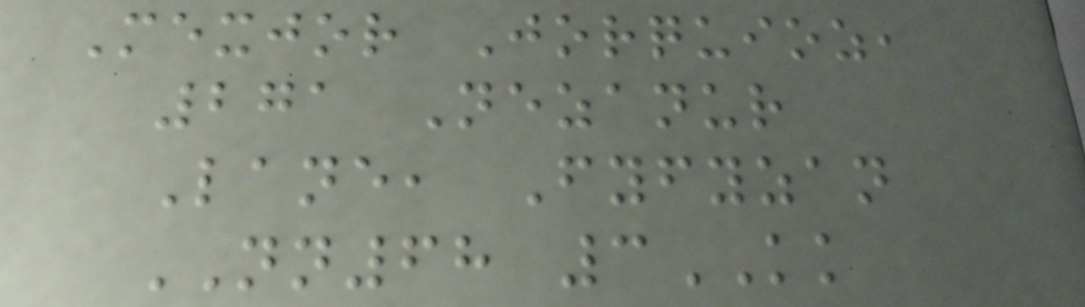Mexjor Jorquioz,
271 Nezanur
Lane, Fyfyzan
NN68 3KK
